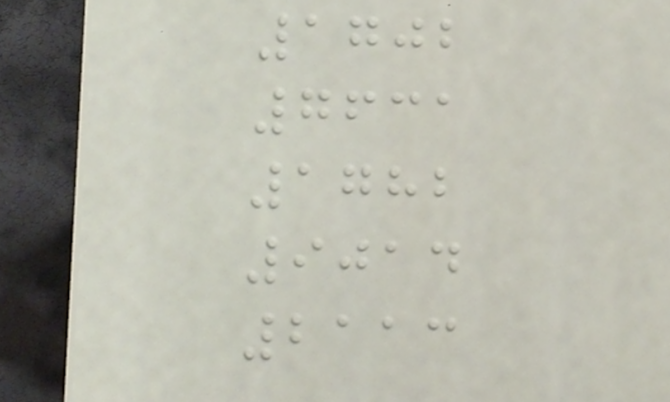1702
7631
1782
9014
2113
